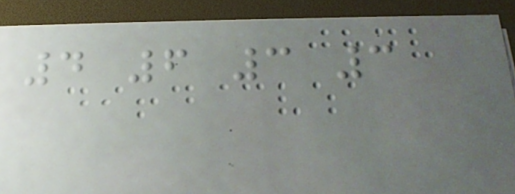4 6 3 3
